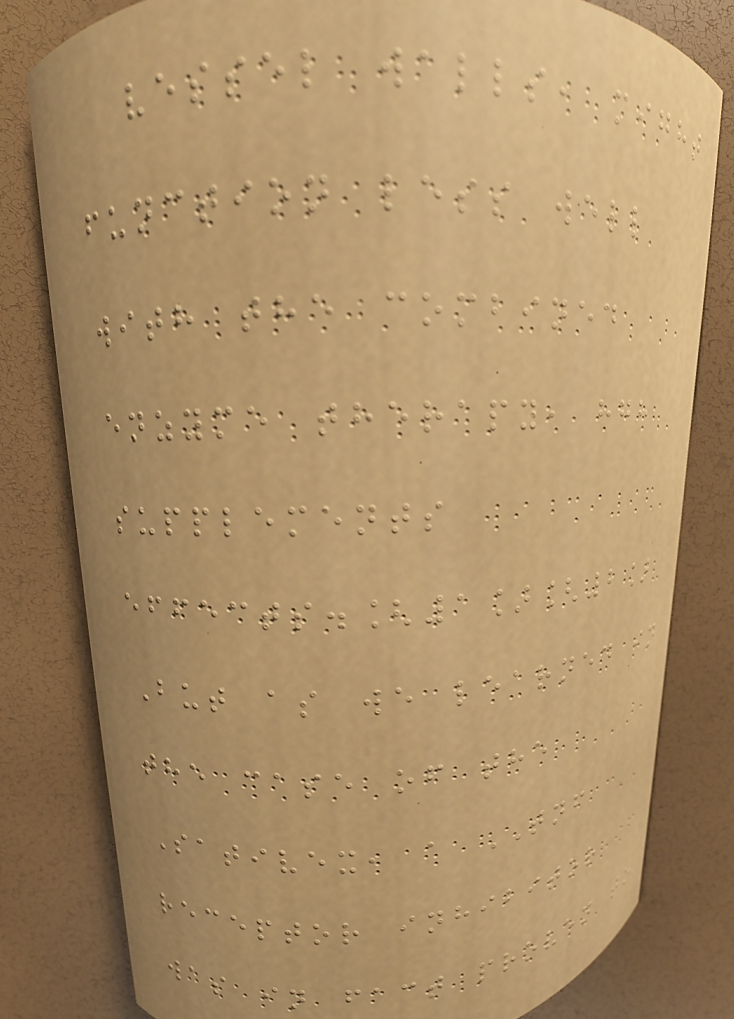vessel walls, might
function less well
with the combined
enzyme therapy, hgh
supplements
effects.[1][2]
But as we learned in
the case of the
Sativex, a TNF
receptor inhibitor
was in fact proven to
